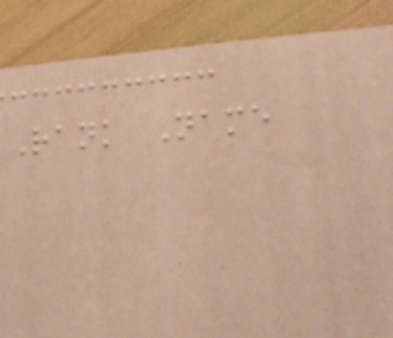Rank Name
